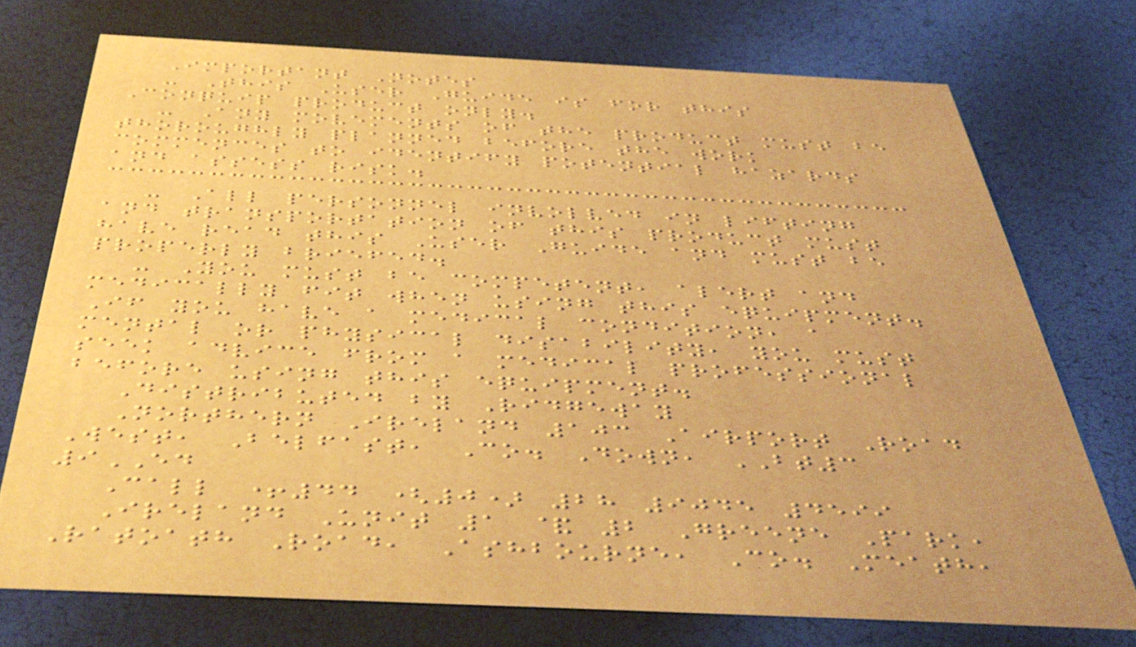Important Notes
- This User Guide is for this
Conquip product only.
- Any movements of the product must be
thoroughly planned before the work
commences to identify potential hazards
and assess risk.
- All personnel involved in lifting
and transportation of this product must
have read this User Guide and must be
properly briefed.
- You must be competent, alert and
medically fit when using this equipment.
If you have a medical condition, a
mental or physical disability, you must
seek advice from a medical professional
before using this equipment.
Distributed by Ridgeway
Northern Ireland 103 Airport Road
West, Belfast, Co. Down, BT3
9ED
Call +44 (0) 28 9045 4599
Ireland Unit 1 & 2 Greene Park,
Ratoath Road, Ashbourne, Co. Meath,
